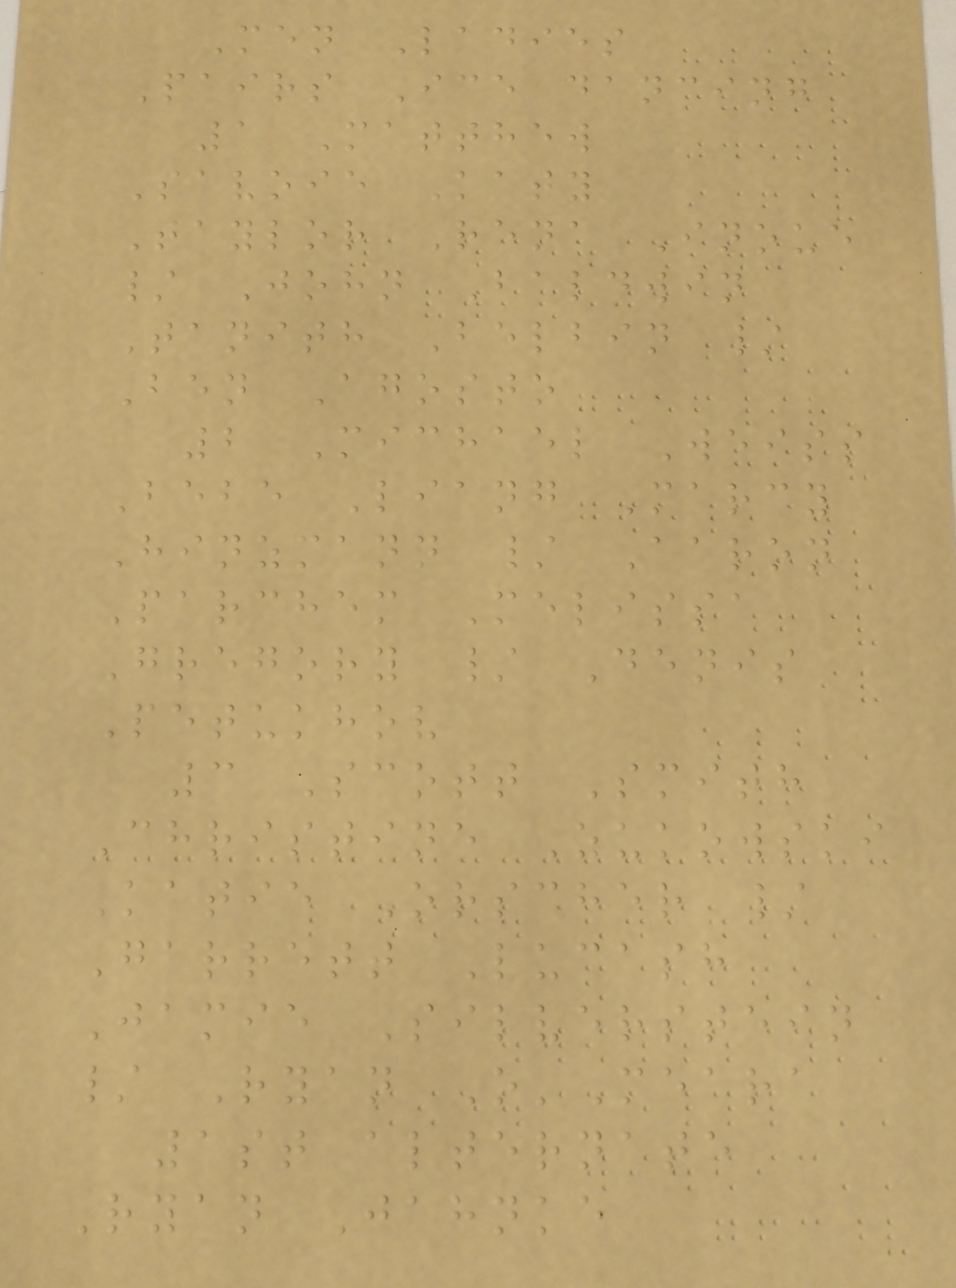Men Ladies
Pairs Ice dancing
1 Matthew
Savoie Katy
Taylor Rena Inoue
/ John Baldwin
Tanith Belbin /
Ben Agosto
2 Michael Weiss
Bebe Liang Marcy
Hinzmann / Aaron
Parchem Melissa
Gregory / Denis
Petukhov
3 Scott Smith
Christine Zukowski
Katie Orscher /
Garrett Lucash
Jamie Silverstein
/ Ryan O'Meara
1st alternate
Ryan Jahnke
